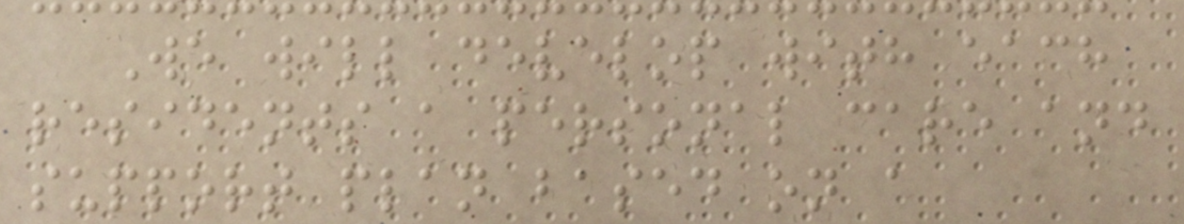We will develop with each
residents a personal care and
support plan based on a
